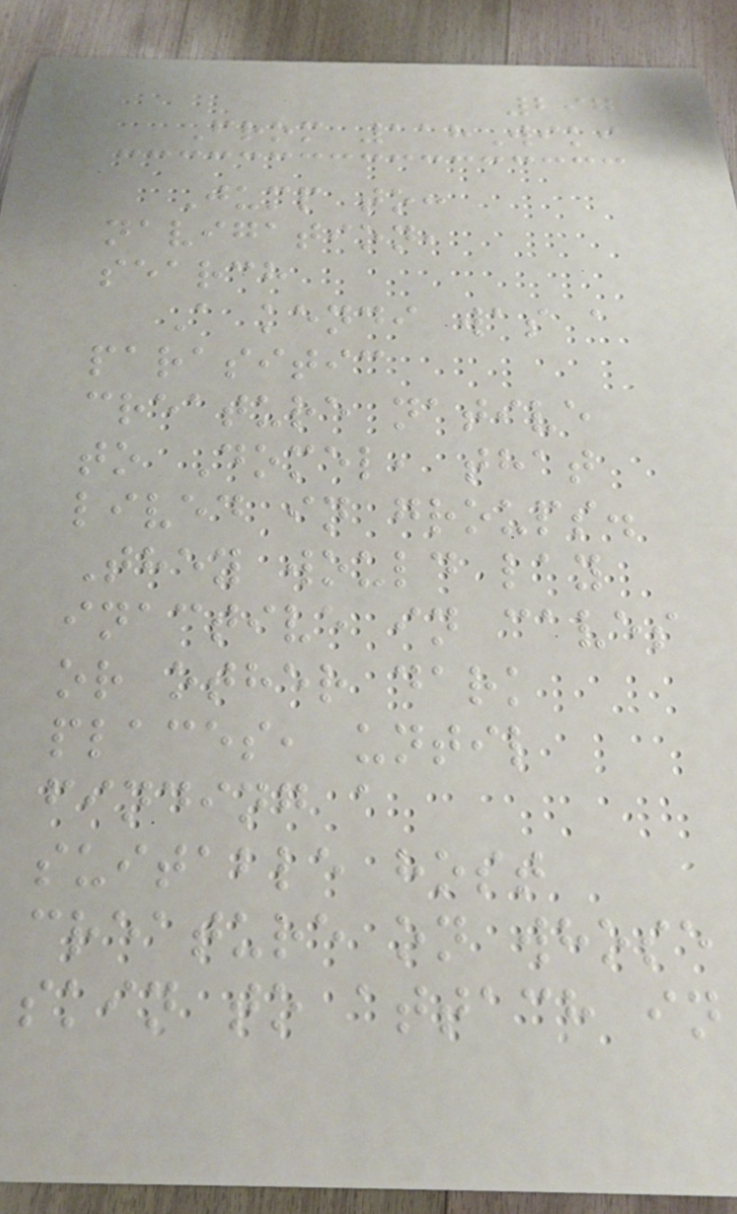297
From 118Wiki
Jump to:
navigation,
search
A kendi was a
parasitic
creature native
to Domel, that
lived in groups.
They would lay
inactive in caves
or other dark
places, until
finding a
suitable host
creature on whose
skin to attach in
